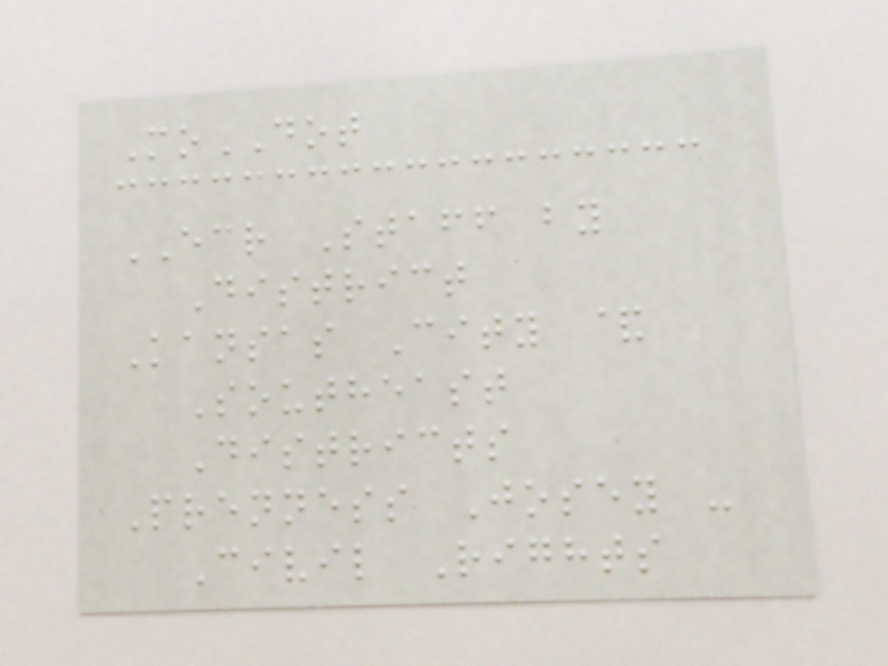MoDOT
ECR Staff by
District
Kansas City &
Southeast
Districts
Prenness Josey -
Civil Rights
